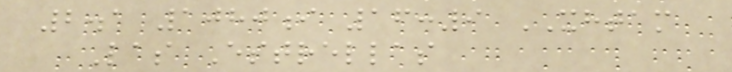2.1 1080i 16:9 XHTAM
Las Estrellas
